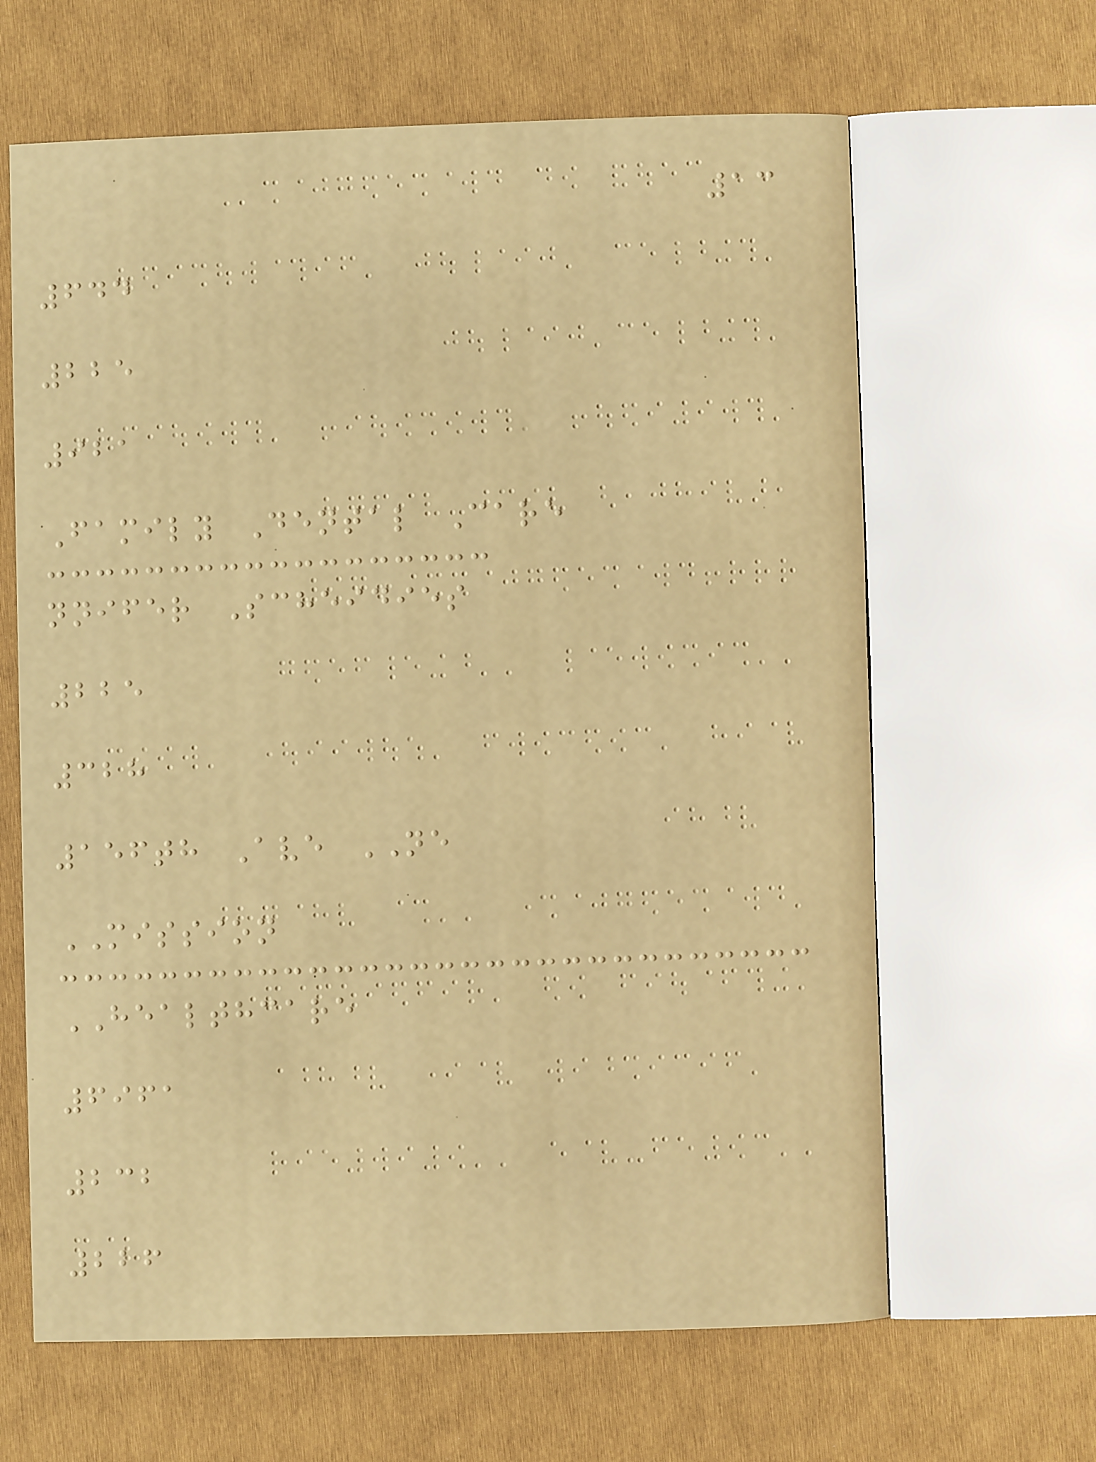13
644
225
921
Family Dental Care
nnifer Scheidies
225
328
156th Ave NE
MISSION
HEALTHCARE
6961
232
226
